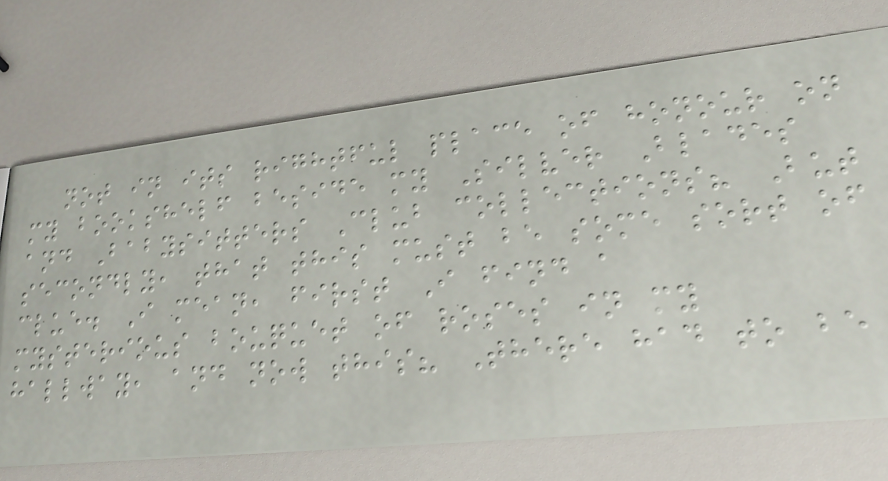not in its rightful place of honour on
my bookshelf beside my Silver Blades
and Babysitters Club collections? But
secondly, that this must be some sort of
clue. I mean, first I find a
mysterious bouquet of roses in my
hallway, and now this? There had to be
